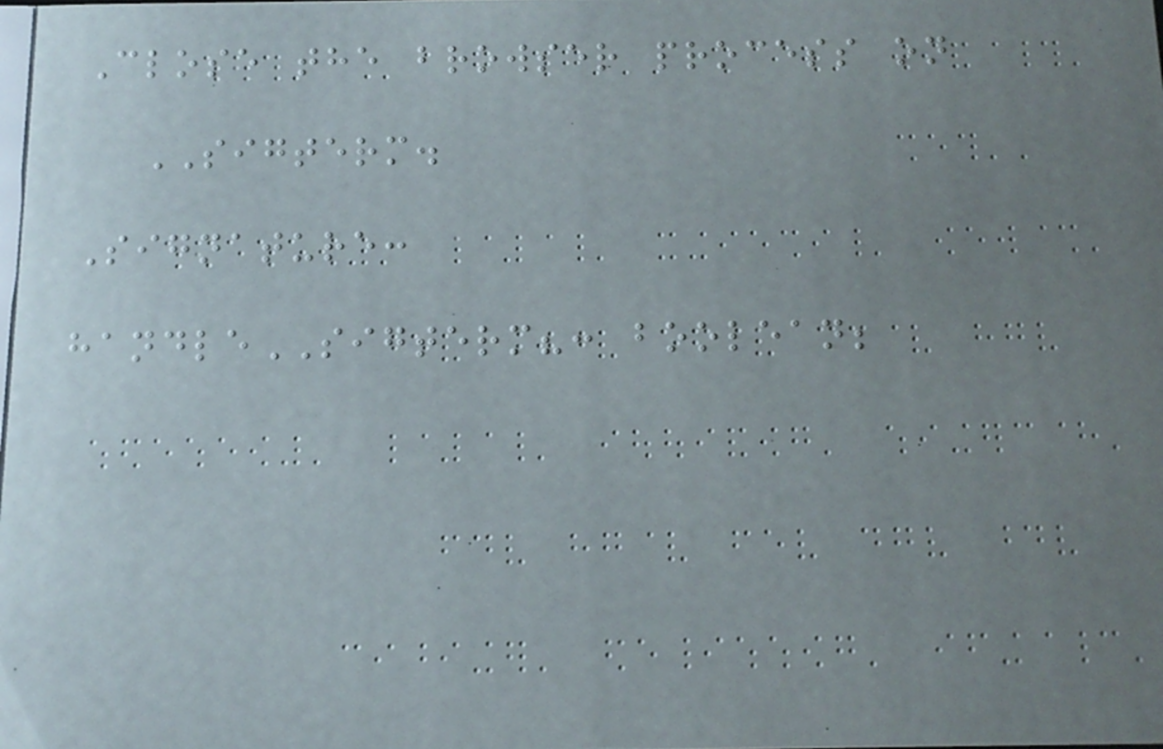Close the browser process on
SIGTERM.
Signature:
handleSIGTERM?: boolean;
